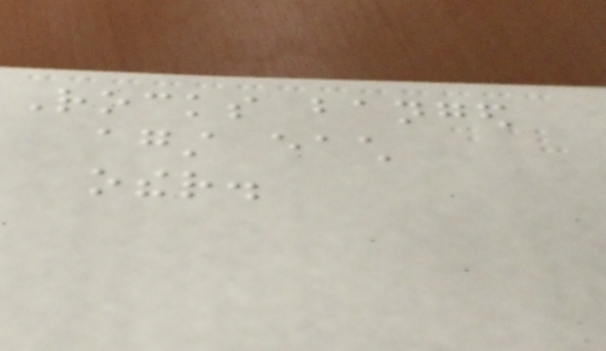Rocks banged
against each
other.
